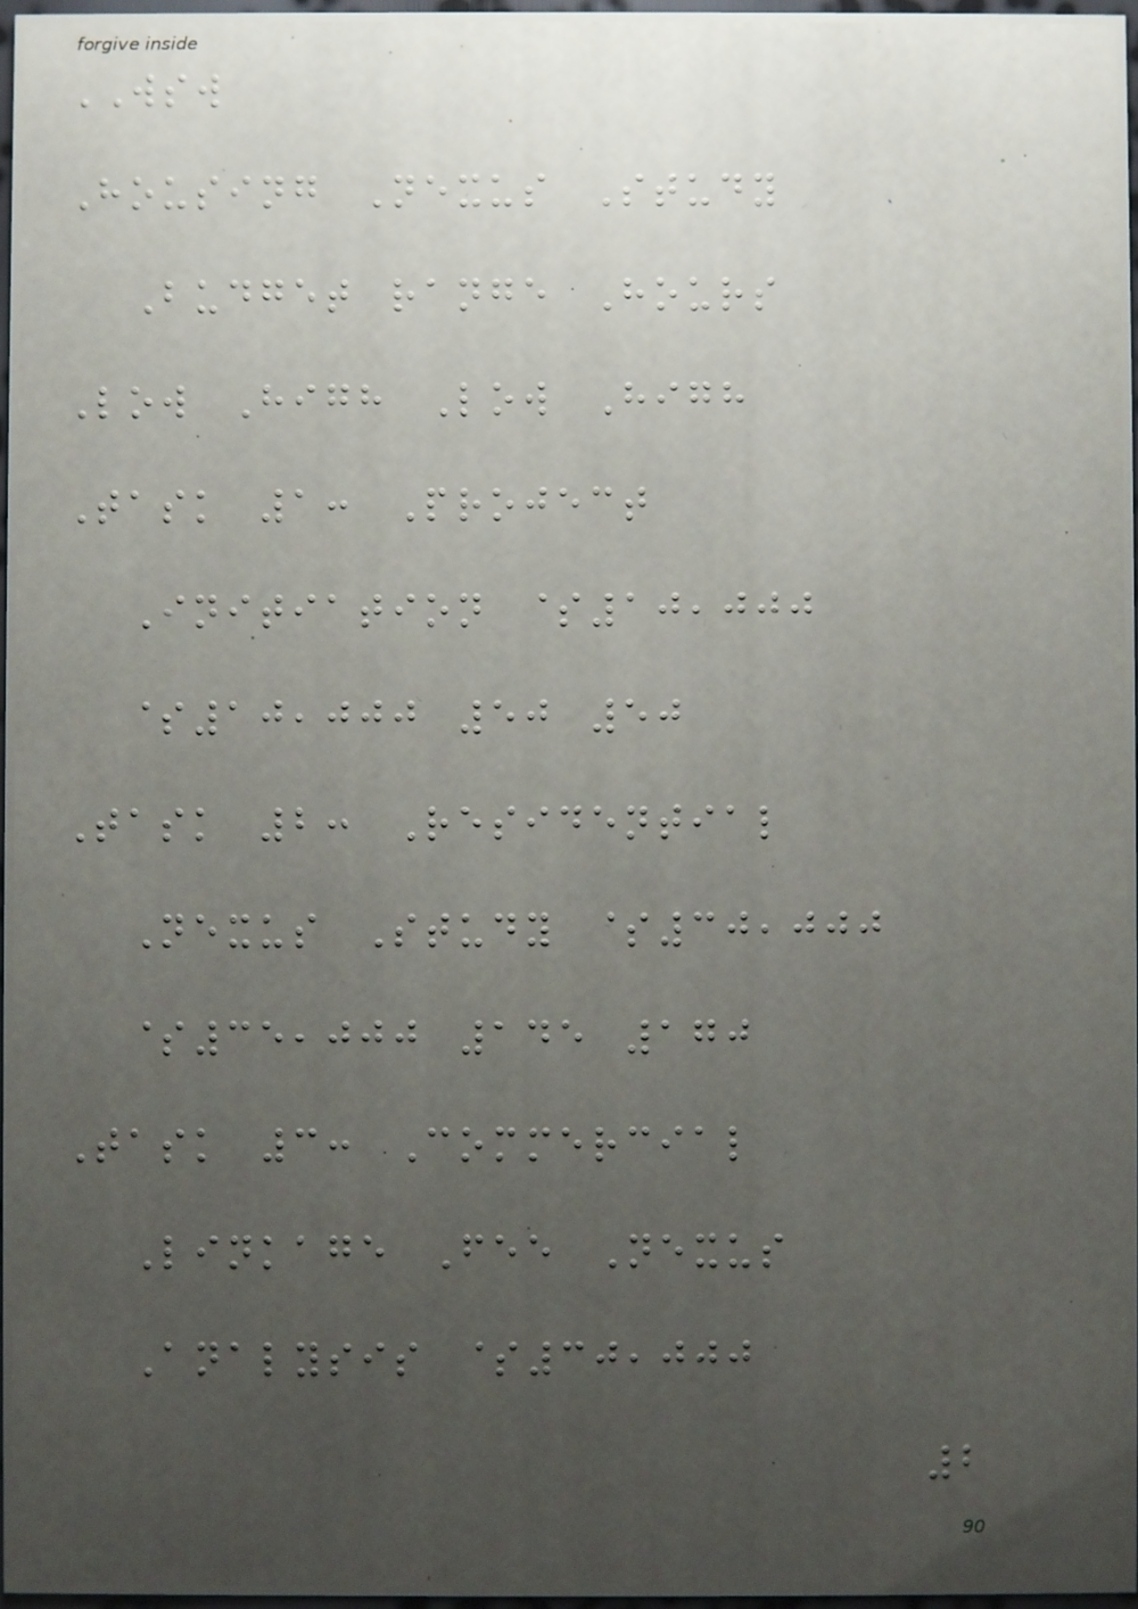WSW
Housing Nexus Study
Budget range Hours
Low High Low High
Task 1: Project
Initiation $10,000
$10,000 50 50
Task 2: Residential
Nexus Study $30,000
$35,000 145 170
Task 3: Commercial
Linkage Fee Nexus
Analysis $30,000
2
